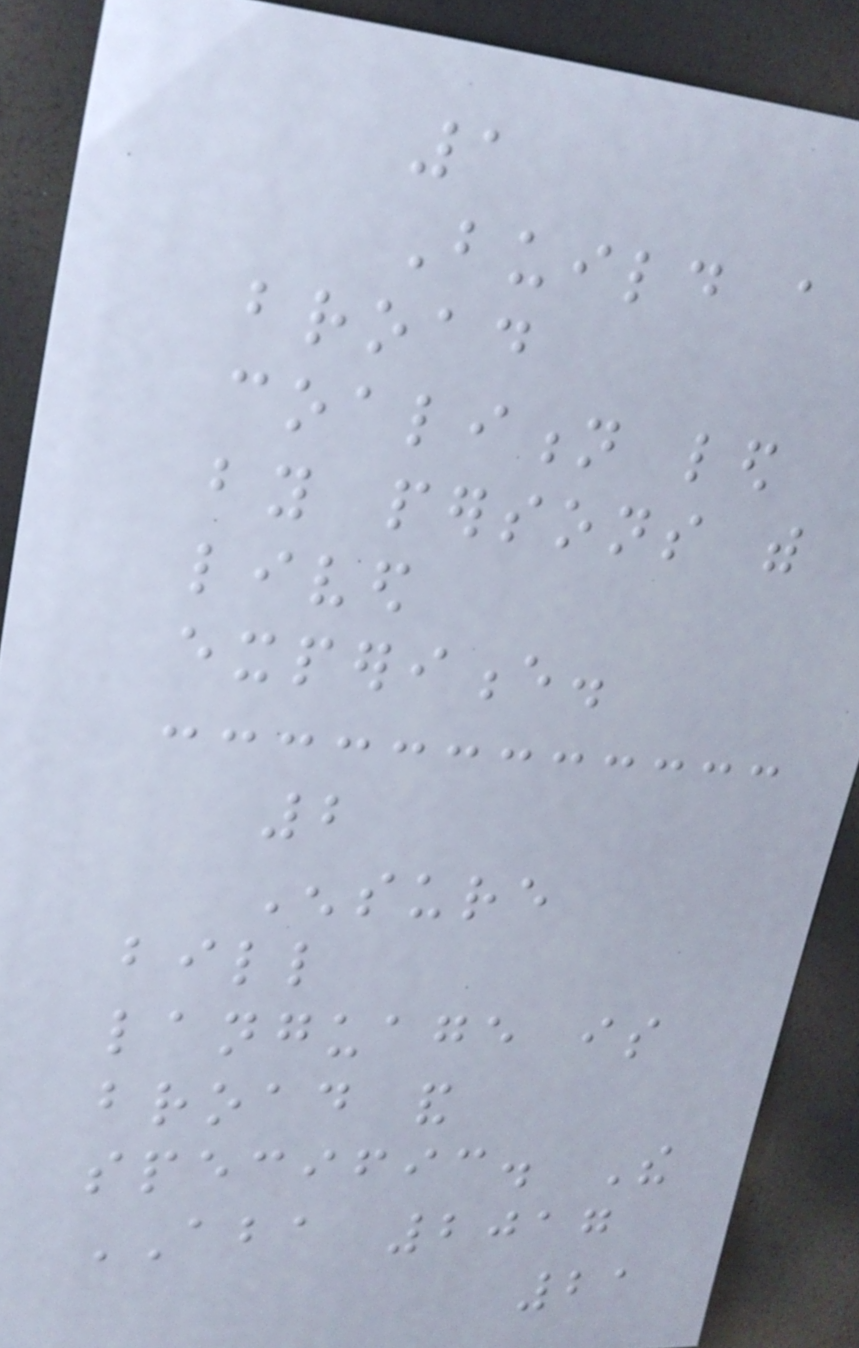1
Build a
broad
coalition led
by persons with
lived
experience.
2
Ensure
bill
language is
broad and
specific. The
ABA 2017
21
